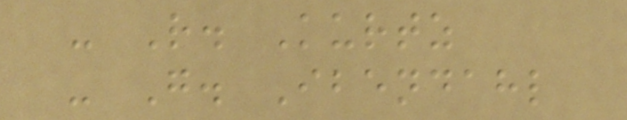- R. Kurtz
- G. Ibendahl
